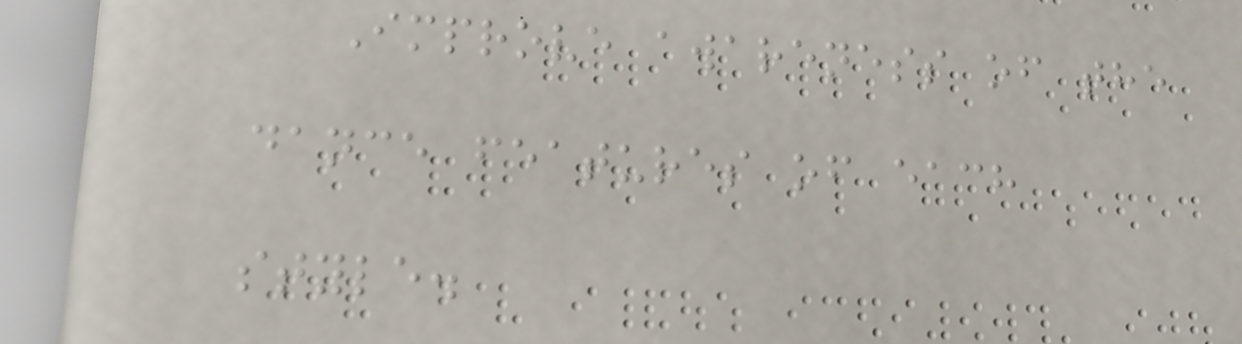Improve awareness of the
dance features of each
style.
